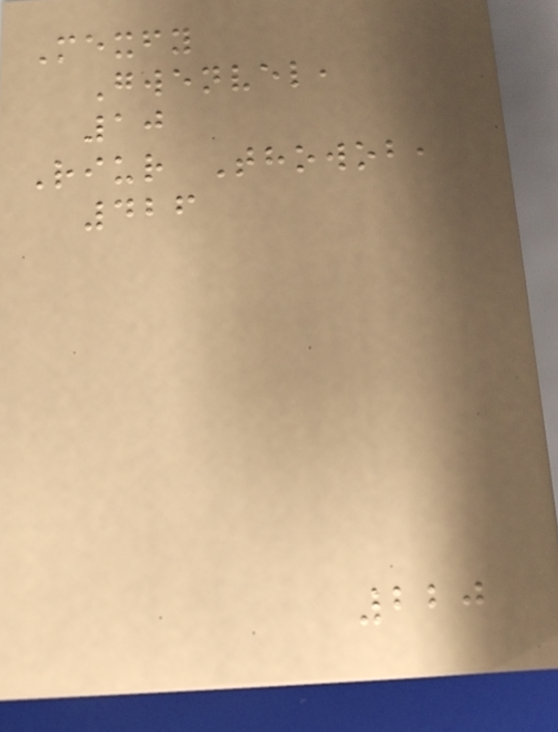Mexfy
Gwenvel,
10
Riur Thowob,
426
220
